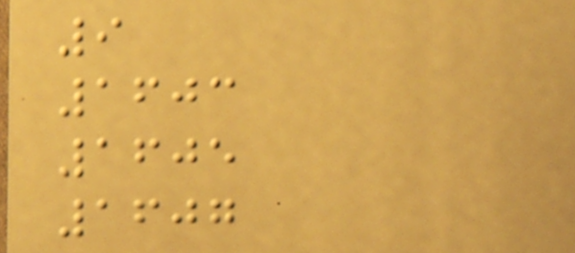9
1603
1605
1607
